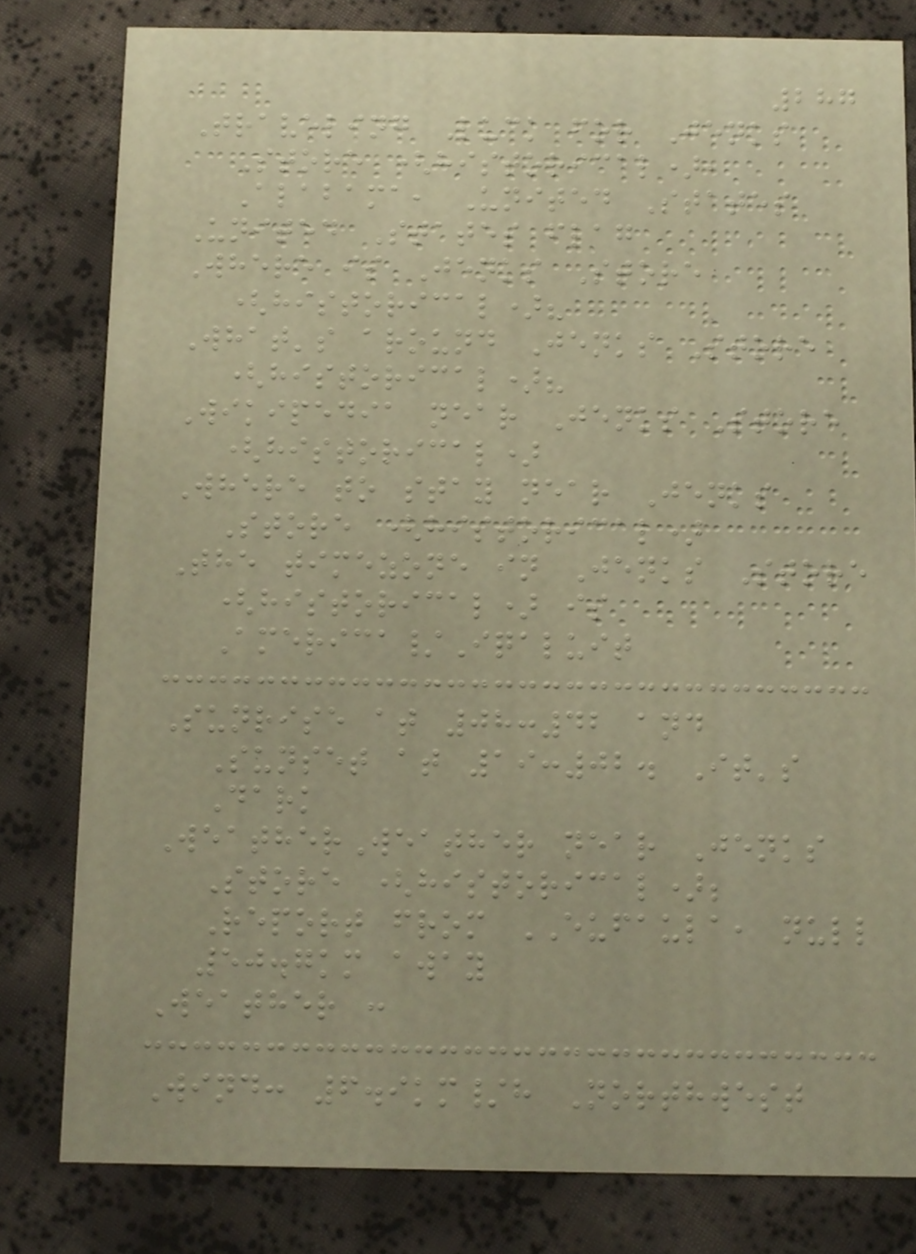287
Traveling Luck for Jenks
Store (historical),
Alabama, United States
United States flag
Where is Jenks Store
(historical)?
What's around Jenks Store
(historical)?
Wikipedia near Jenks Store
(historical)
Where to stay near Jenks
Store (historical)
The timezone in Jenks Store
(historical) is
America/Iqaluit
Sunrise at 08:42 and
Sunset at 19:02. It's
Dark
WeatherWeather near Jenks
Store (historical);
Report from EUFAULA, null
50.7km away
Weather :
Wind: 6.9km/h Northwest
